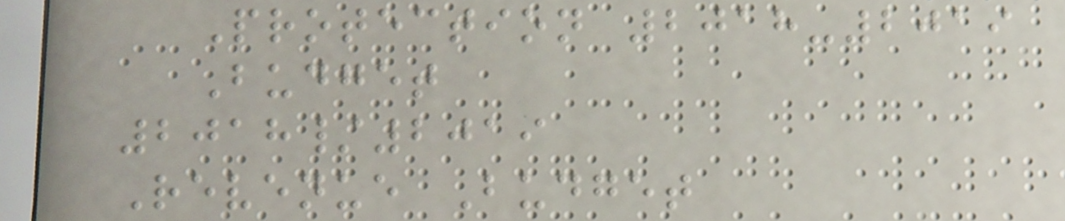Protection 2018-2019
Budget
2018/2019
Revenue Budget
